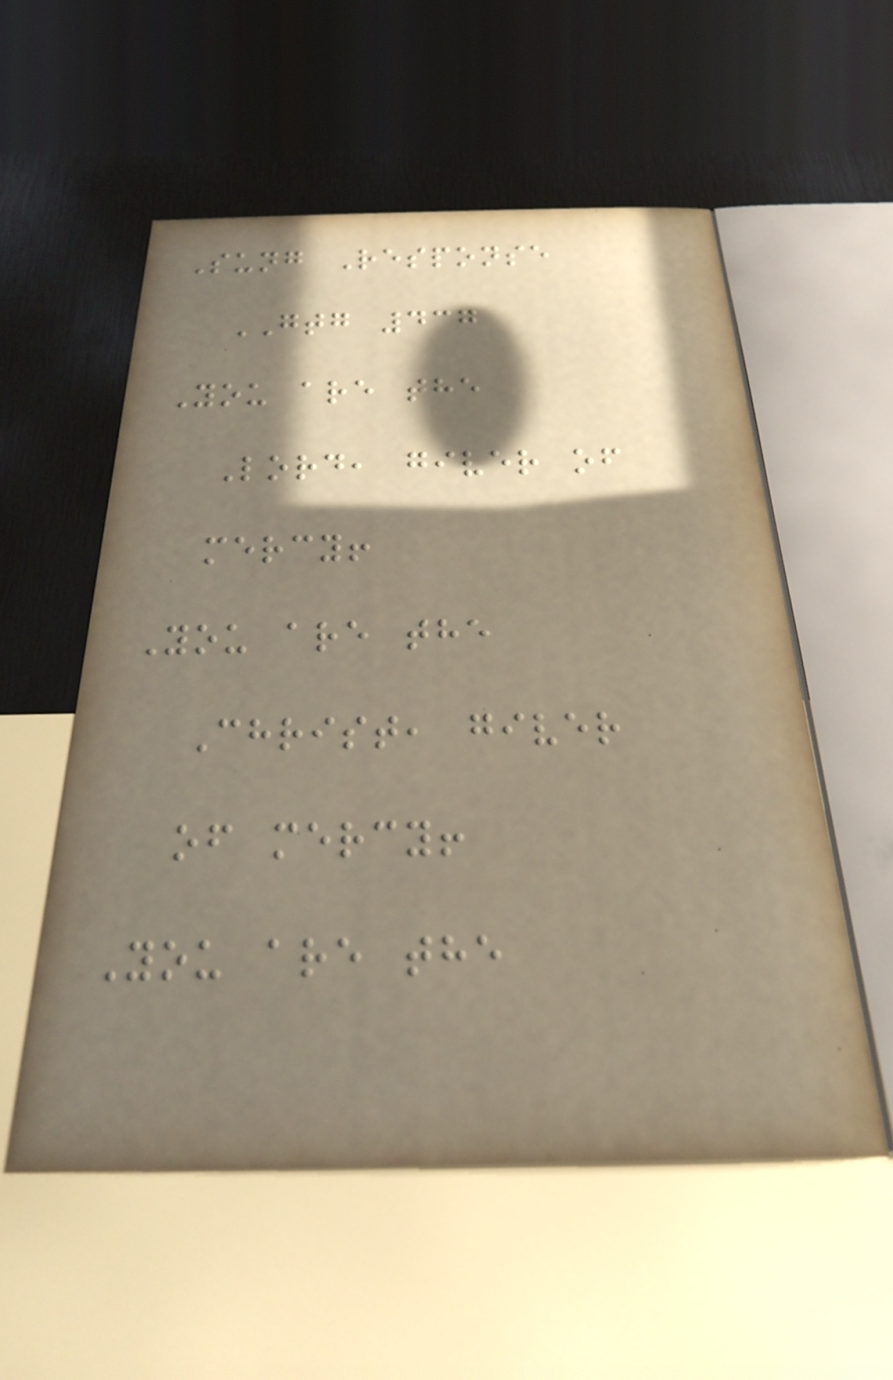Sung Response
GTG 437
You are the
Lord, giver of
mercy!
You are the
Christ, giver
of mercy!
You are the
